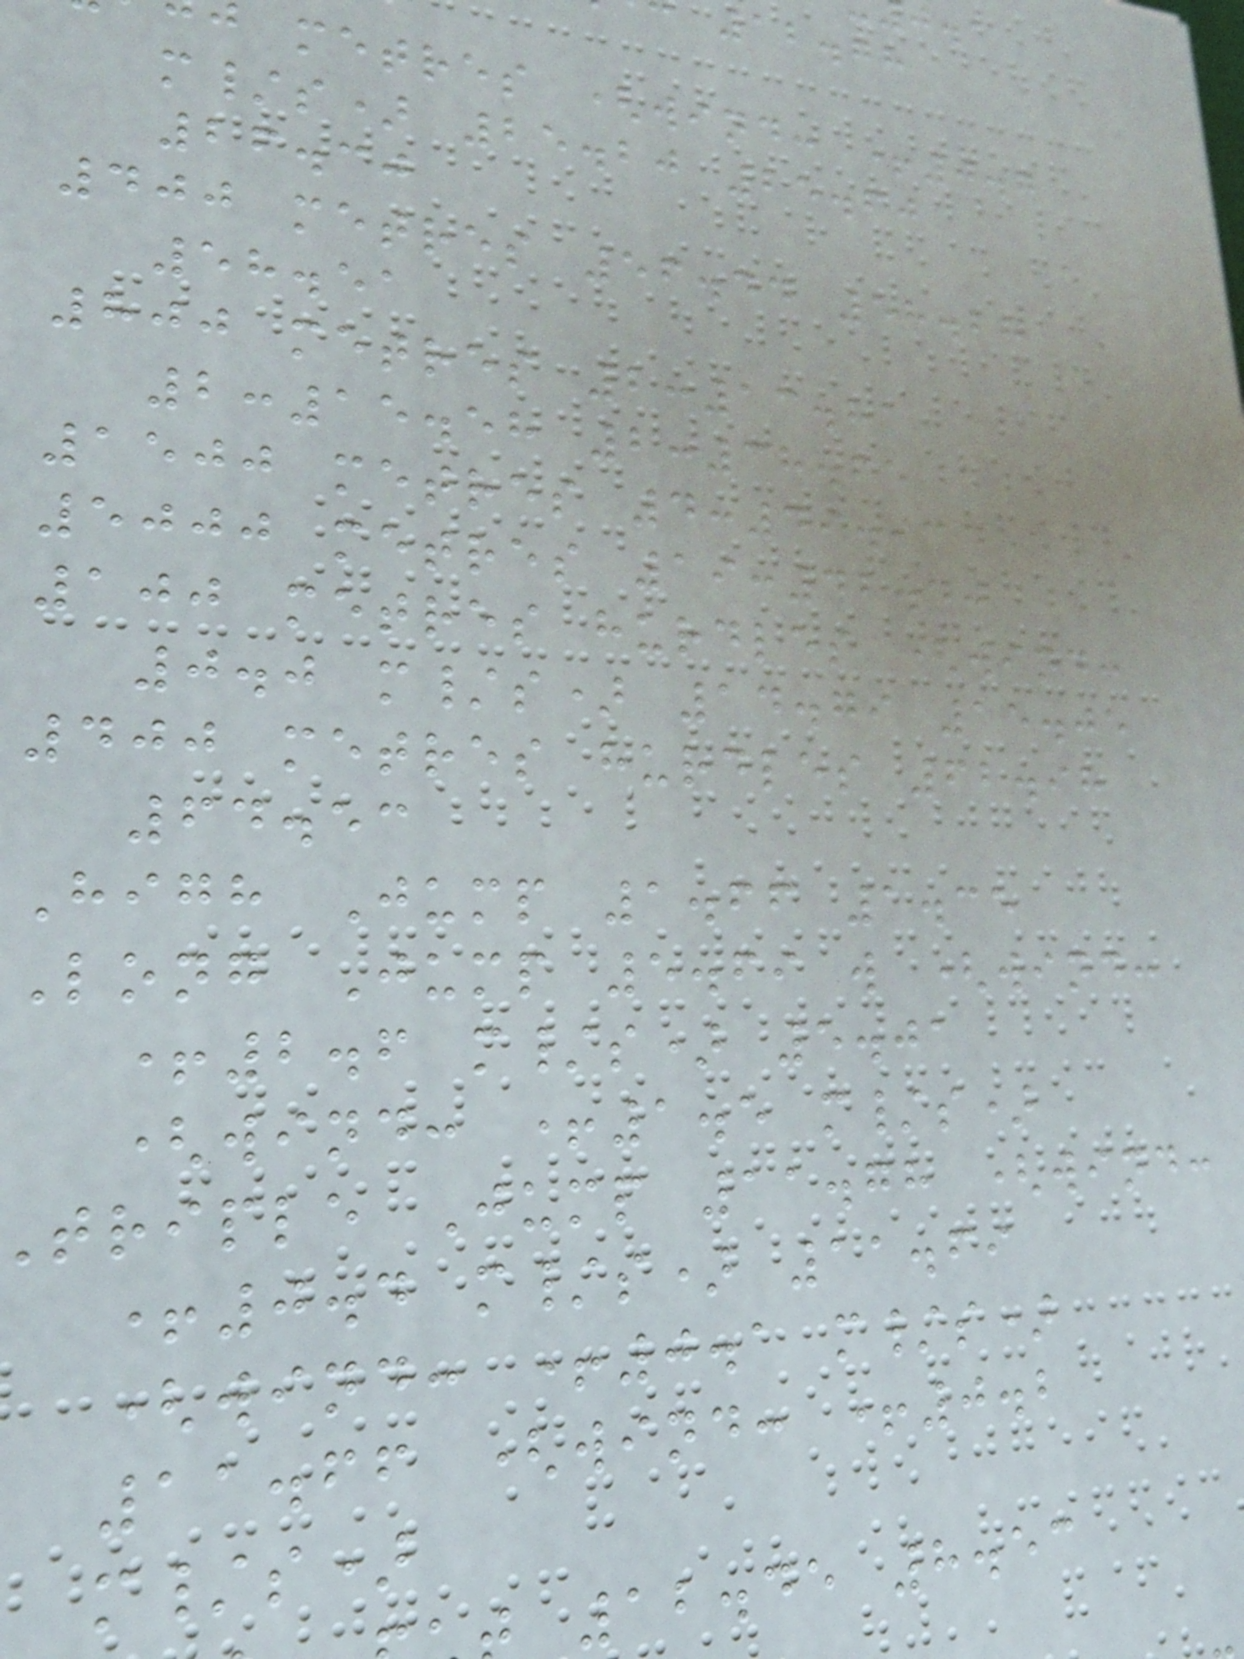12.78
metres (wind: +0.7
m/s) 25.20 25.60
26.30
400 metres 56.44 58.28
58.51
800 metres 2:13.81
2:15.58 2:38.65
1500 metres 4:49.93
5000 metres 19:42.40
100 metres hurdles (wind:
0.0 m/s) 14.79 15.05
400 metres hurdles 62.98
64.53
High Jump 1.66 1.35
Long Jump 5.69 w (wind:
+2.6 m/s) 5.01
(wind: +1.5 m/s)
triple Jump 11.78 (wind:
+0.4 m/s) 11.69
(wind: +0.1 m/s)
11.66 (wind: +0.2
m/s)
12.45 8.53
